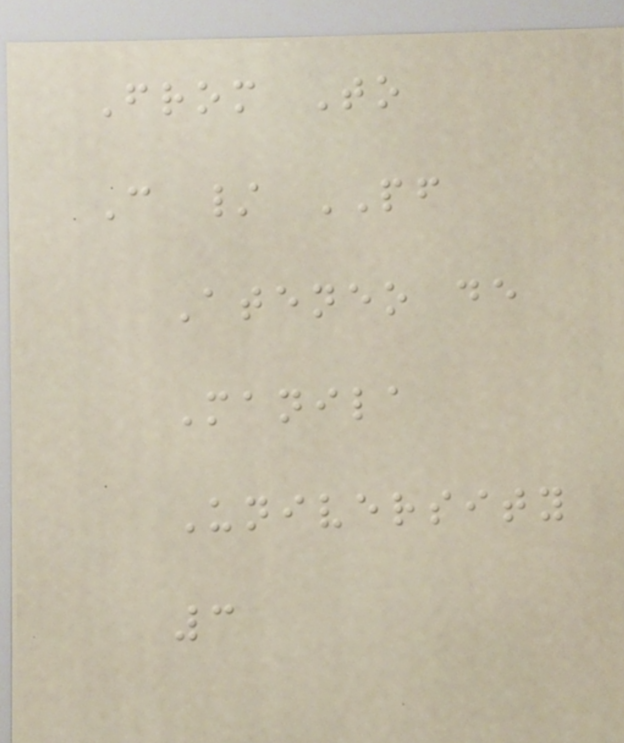From To
C / PF
Ateneo de
Manila
University
3
